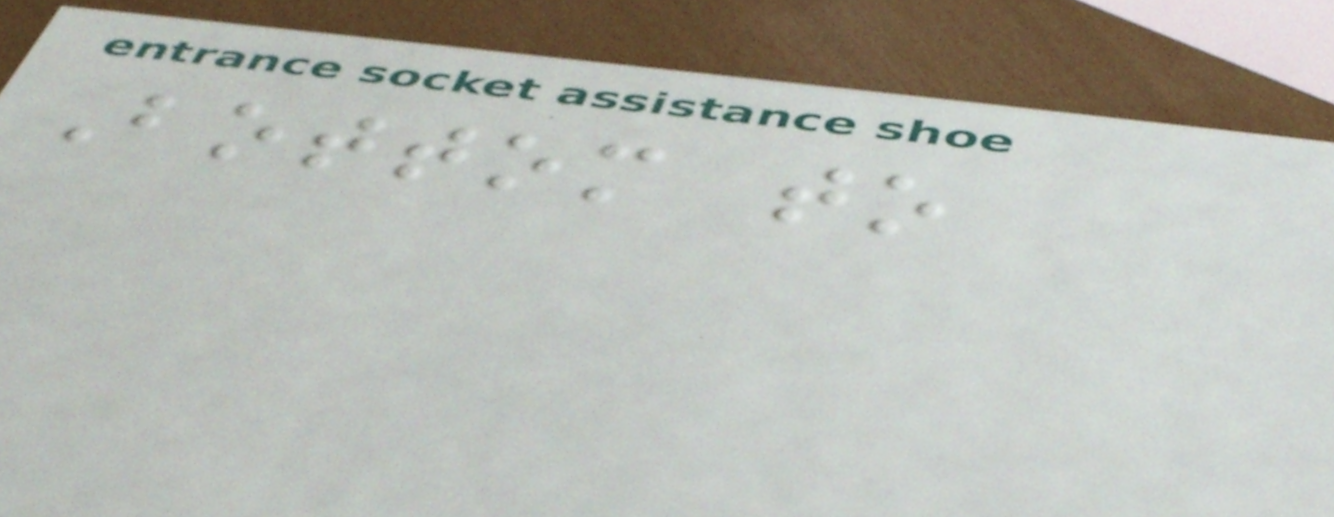Bottom to
